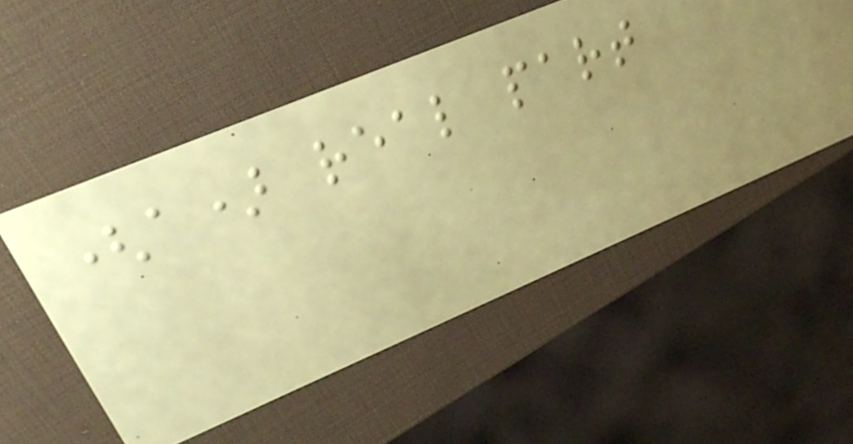(a) real part
